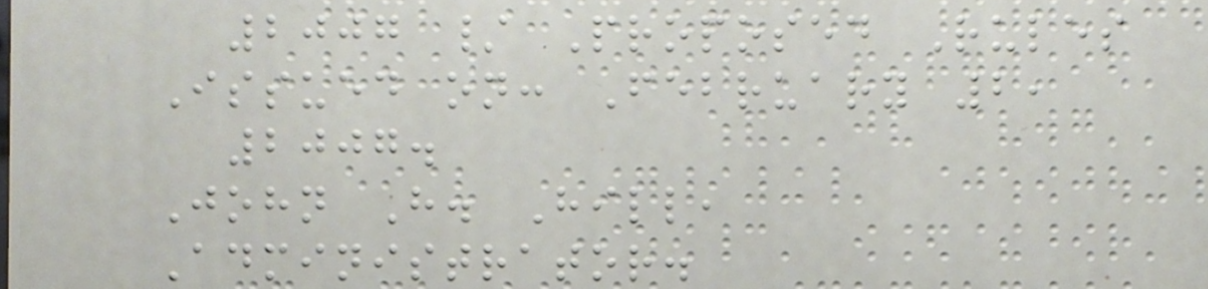2007 / Proposed Rules
Issued on: February 2,
2007.
John H. Hill,
Administrator.
